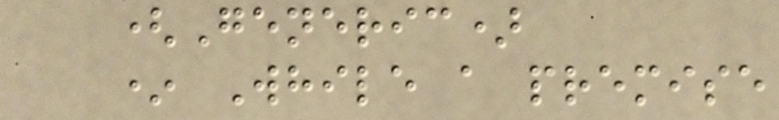(Generic)
* While a premise
